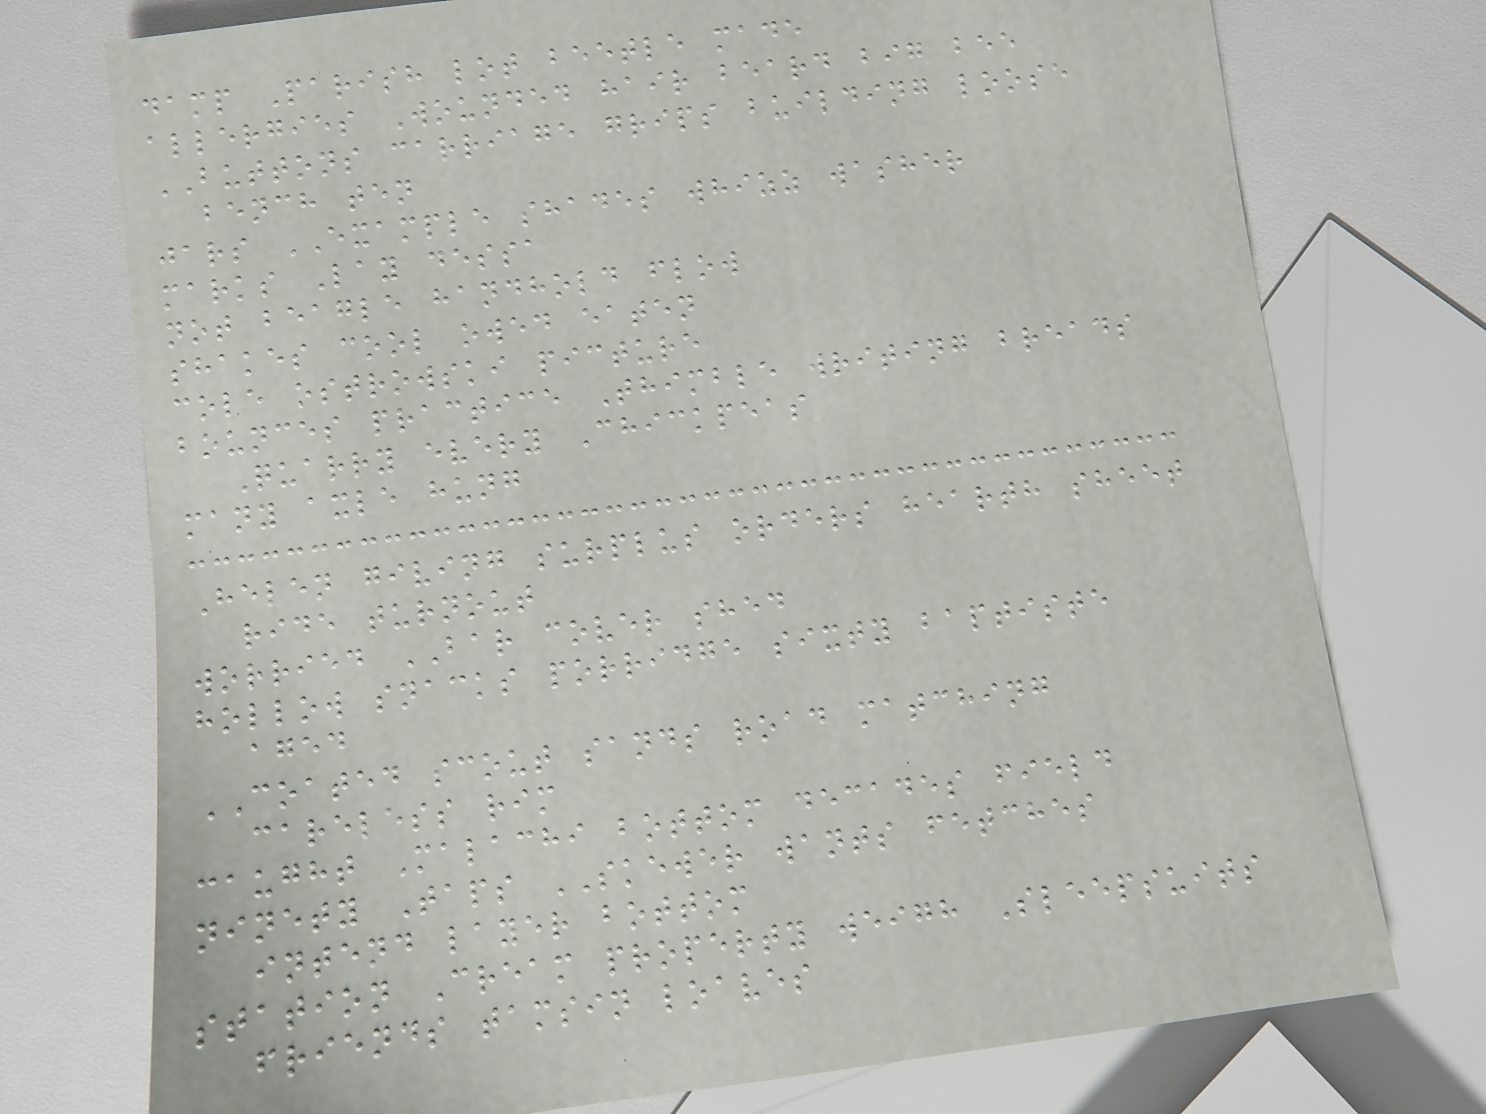damp Parish lot beetle made
allergies Wounded hair beard big bee
BUTTONS carriage grips building loose
bench ten
jars EXAMPLE shades whizz washer
marks Lay dessa
not beagle handhold flow
shakes cool owed eaten
cole ostrowski picture
bounces practice Thimble writing breads
Quarry every Chickpeas
many axle hung
Helen giving surplus orders hearth sheet
ride turnout
worried BAR cover shed
hollow snacks porridge sixty baptiste
aged
COATED scout sands road matching
careless rim
caught Malachi bottom decades field
ninety Taps SKEWER wants fetches
intend layer bottom
station Cream property weigh Sleepsuits
friends tamsin loaves
